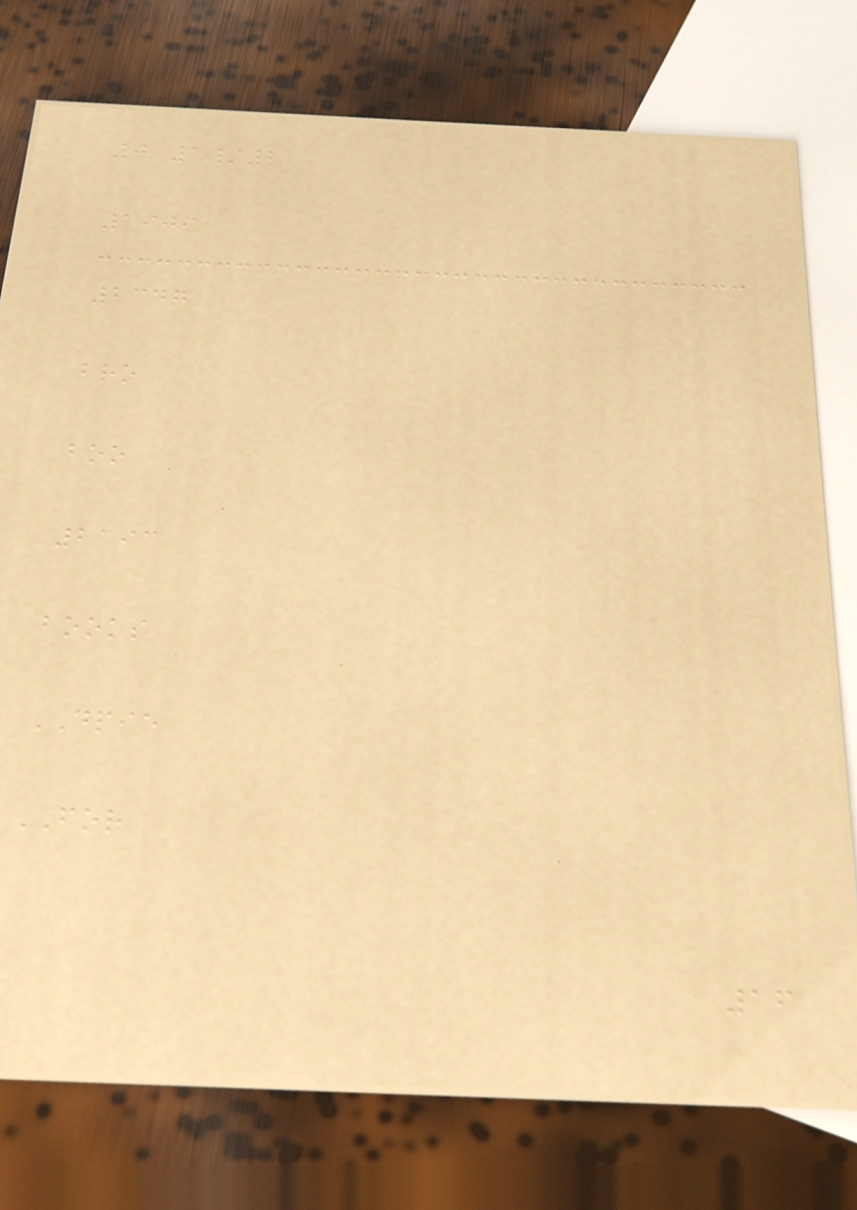0 1/2
1909
2347
bro
boo
2193
books
DPIE
FOR
16
